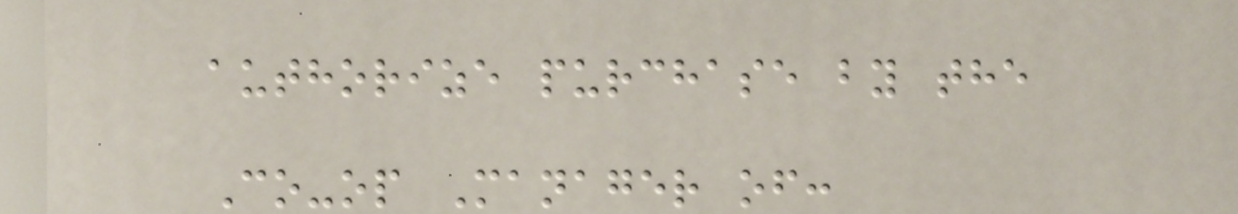authorize purchase by the
Co-op Manager of:
